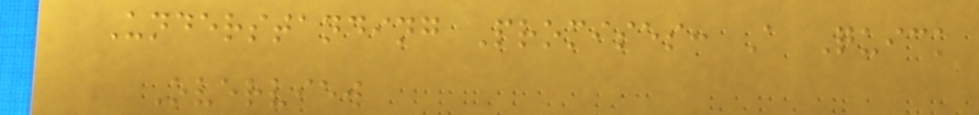Understanding Promises: A Quick
Overview
